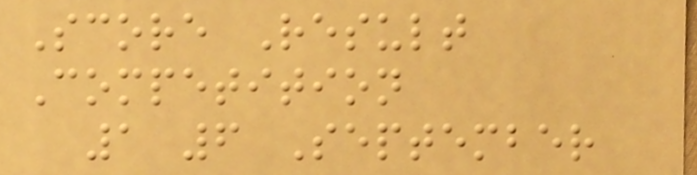Score Result
Competition
1 6 September
